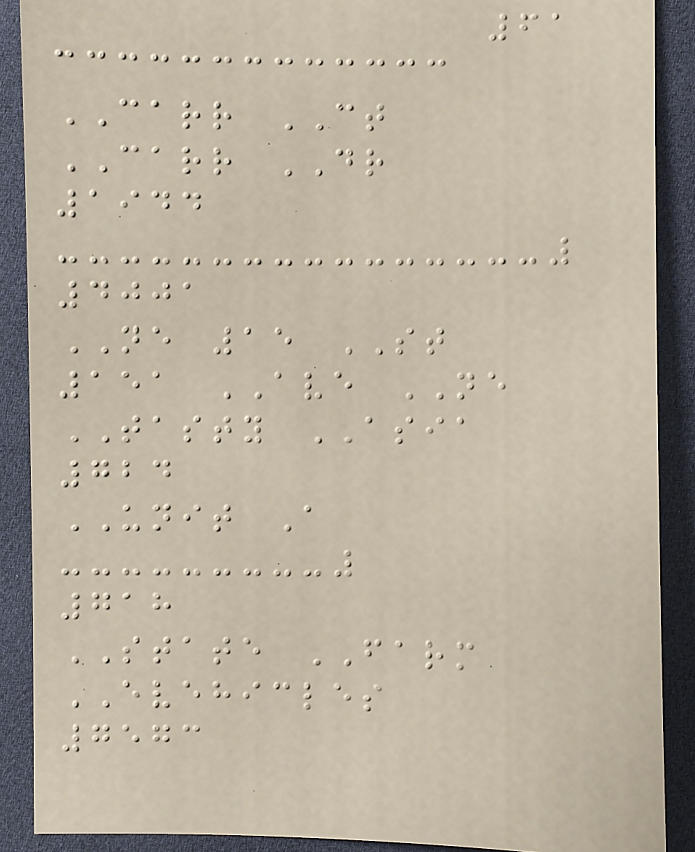61
CARR CT
CARR DR
1944
4001
NE 15 ST
151 AVE NE
TASTY ASIA
724
UNIT A
718
STATE FARM
EVEHICLES
7573
